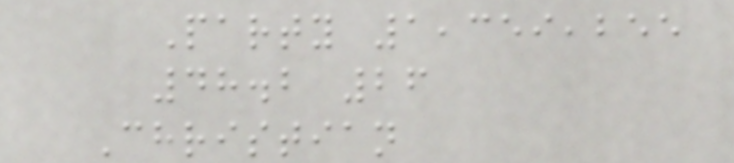Party 1,359,255
48.2 26
Christian
